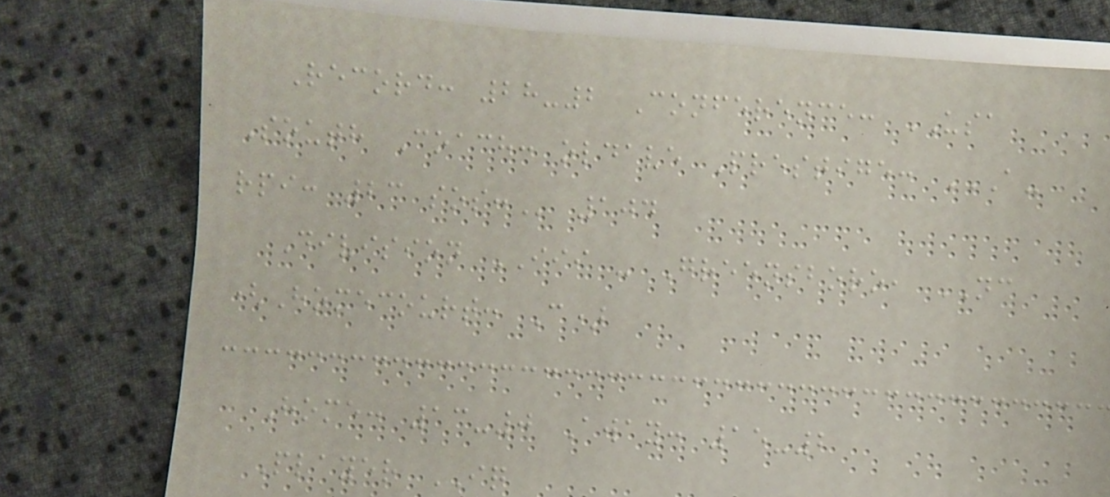Record: 28-2 Conference: USA
South Coach: oldave Prestige: A-
RPI: 23 SOS: 104
Division III - Greensboro, NC
(Homecourt: C)
Home: 13-0 Away: 15-2
Player IQ
